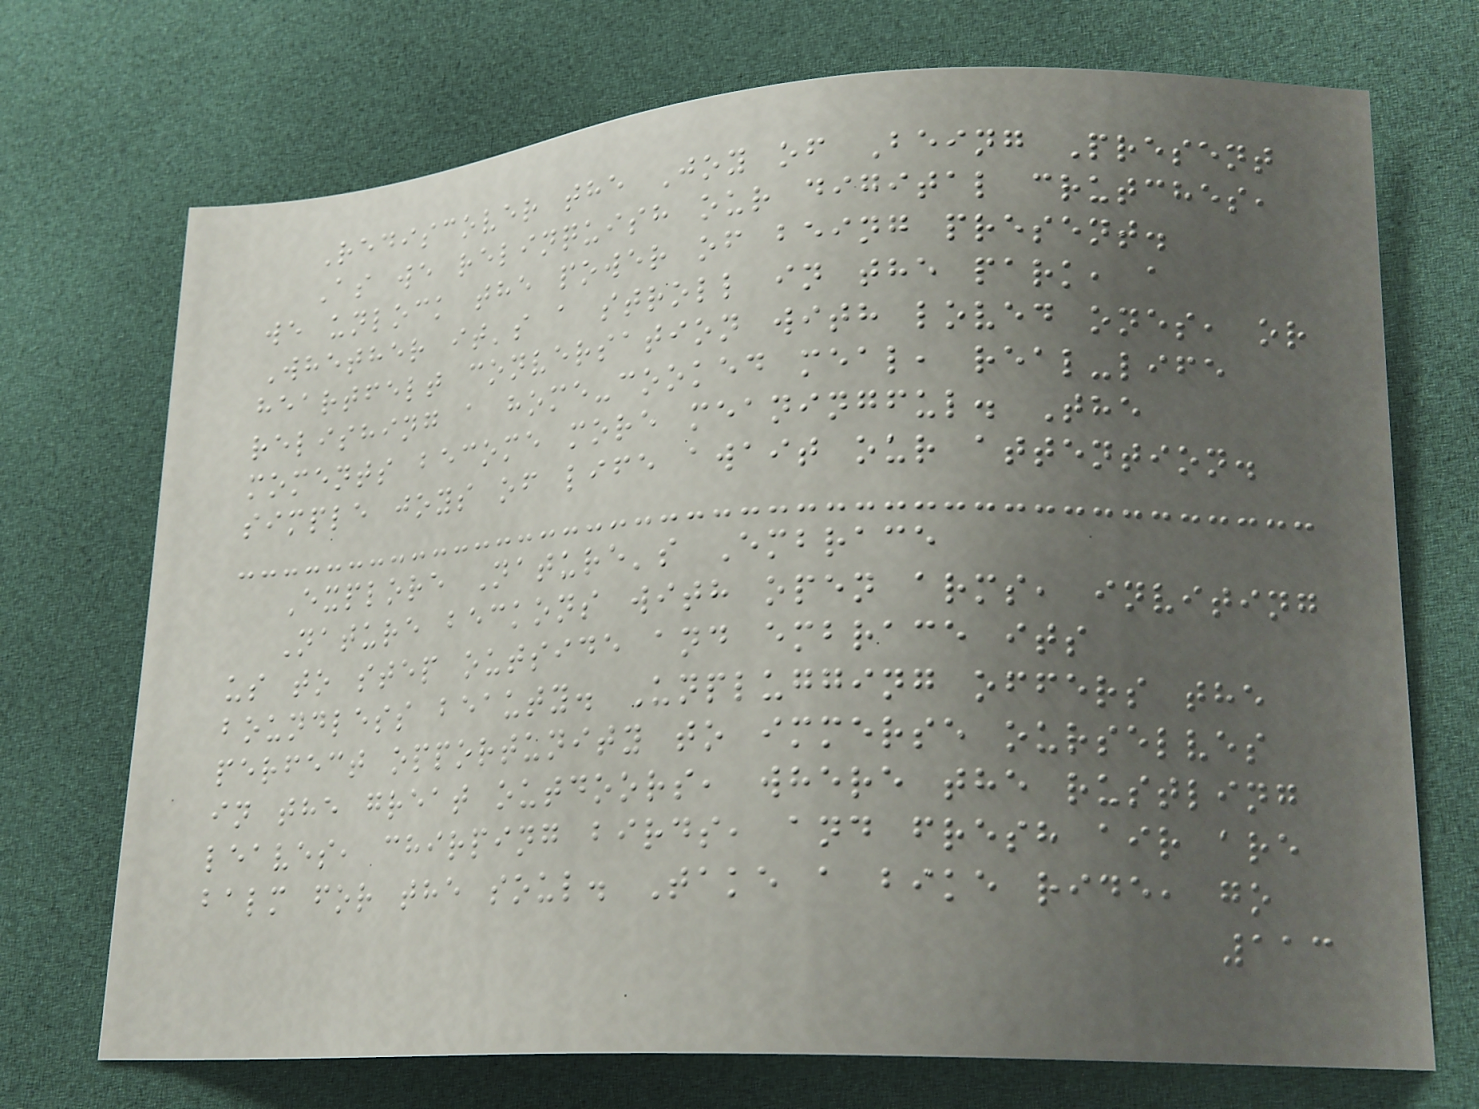Rediscover the Joy of Being Present
As we relinquish our digital crutches,
we unlock the power of being present.
Whether it's a stroll in the park, a
heartfelt conversation with loved ones, or
relishing a home-cooked meal, real-life
moments become more meaningful. The
simple joys of life await our attention.
Explore Nature's Embrace
Nature beckons with open arms, inviting
us to step outside and embrace its
boundless beauty. Unplugging offers the
perfect opportunity to immerse ourselves
in the great outdoors, where the rustling
leaves, chirping birds, and fresh air are
balm for the soul. Take a bike ride, go
113
